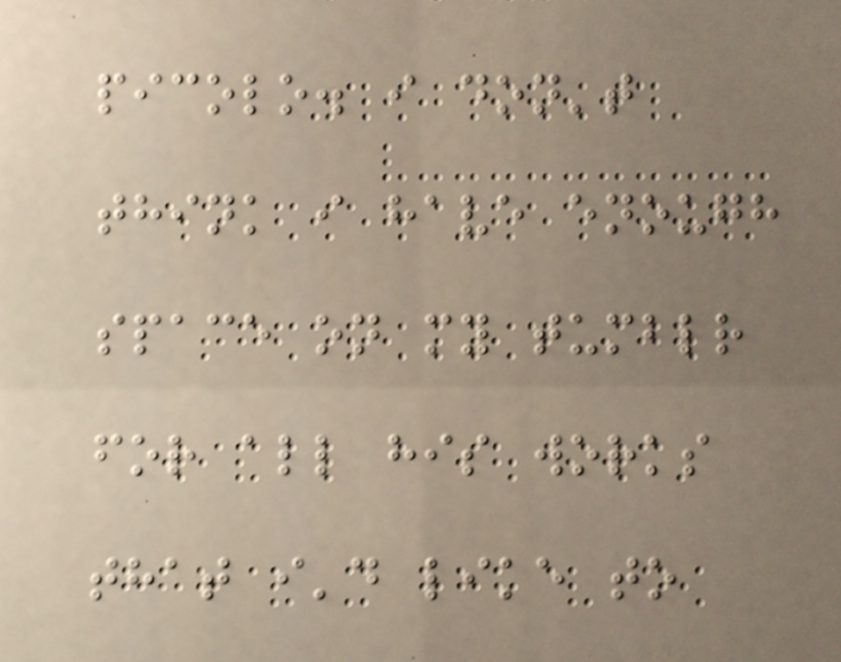picolo. i don't
think i have enough
space on my tumblr
for all his works
that i'd like to
